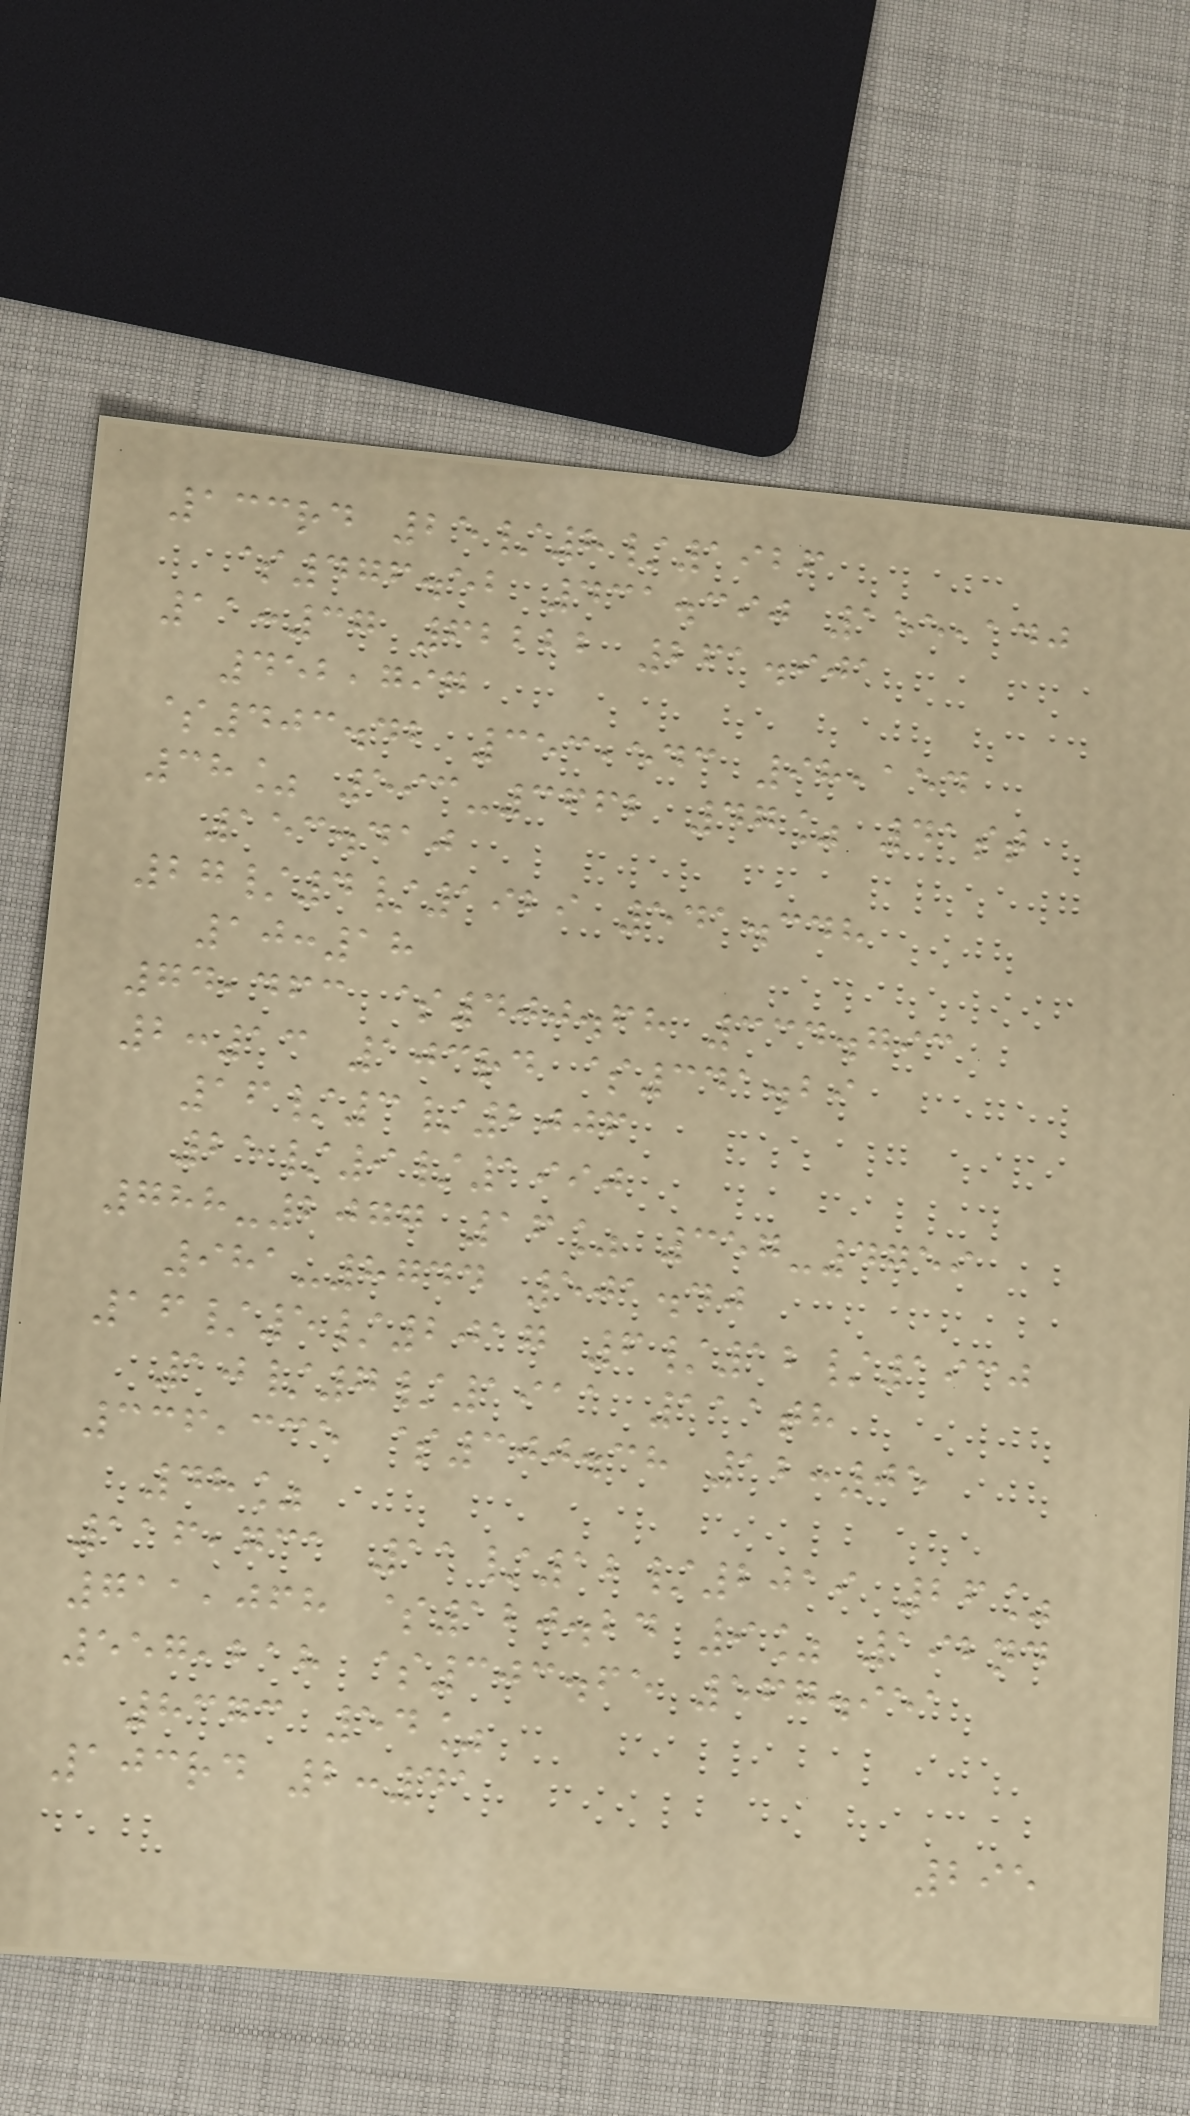133rd 25/8/1926
$476.52 431.390 155,140
11:37 62222 261.901
452,797
$403.42 353,543 98,154
38% 593-3662 47% 41st
153.410
27/4/1929 541.348
10:18
74,463 $400.68 334.793
2:13 103rd $341.29
16/3/2006
25/9/1990
788-2077 16% 357-4759
981-8744 501.40
16/5/2017 6/12/1930
10/7/1911 111th
336,335 $300.38 12:05
48%
116,731 11/12/2019 26%
711,068 $120.24 9% 192nd
557,218 $303.65 567.951
8373 54%
103rd 2:41
295
